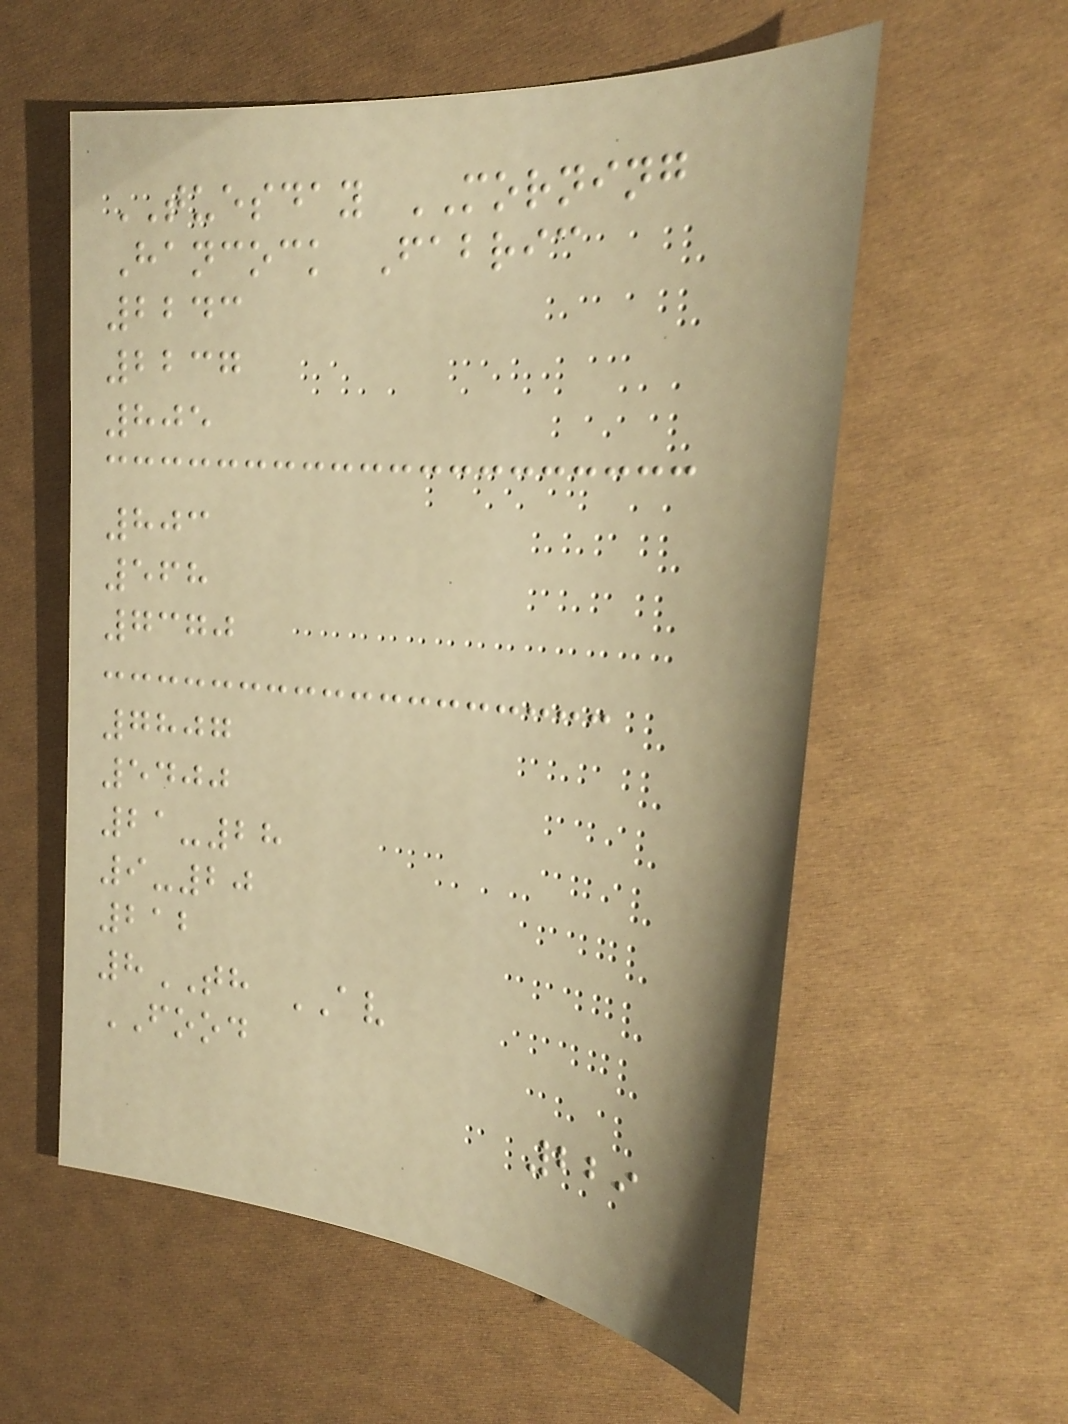TUESDAY MORNING
Hancock Fabric
2243
2237
805
803
568
7370
7807
5400
21-28
9-20
212
8TH AV
FOOD
229
